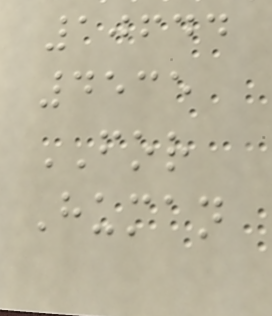10644
4535
FOR
Human
